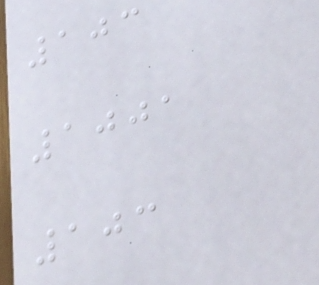103
1001
103
